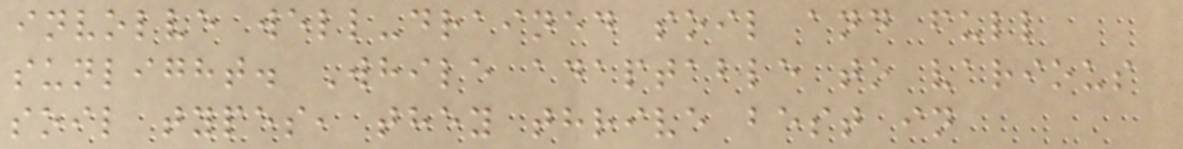involve well-drained soil and full
sunlight. While adaptable to various
soil types, they thrive best in
